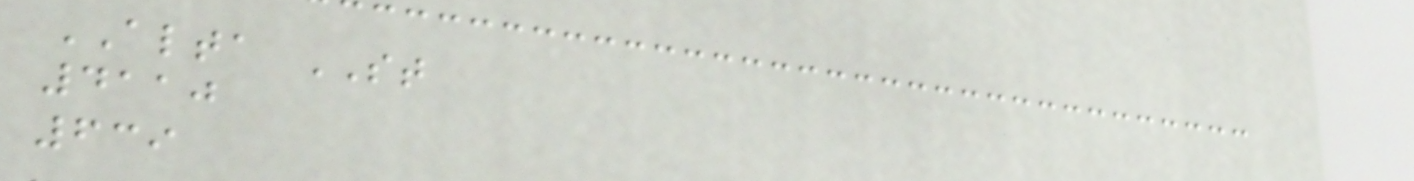ALTA ST
4110
639
